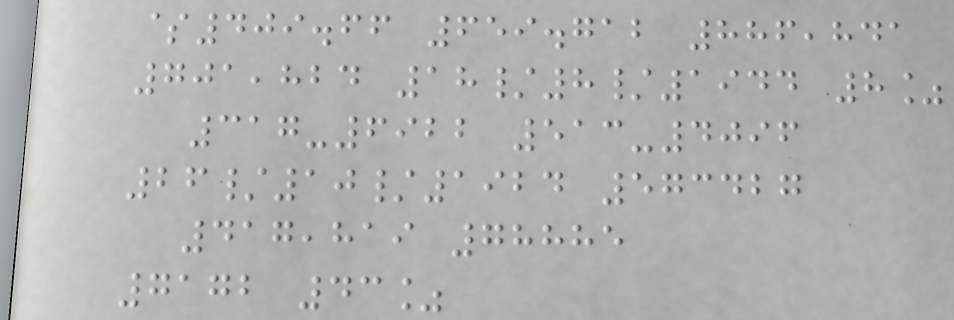$409.66 659.712 886,841
701,824 18/8/1944 8%
317-6922 513-4096
26/10/1924 573427
417,819 78885
7172 43%
